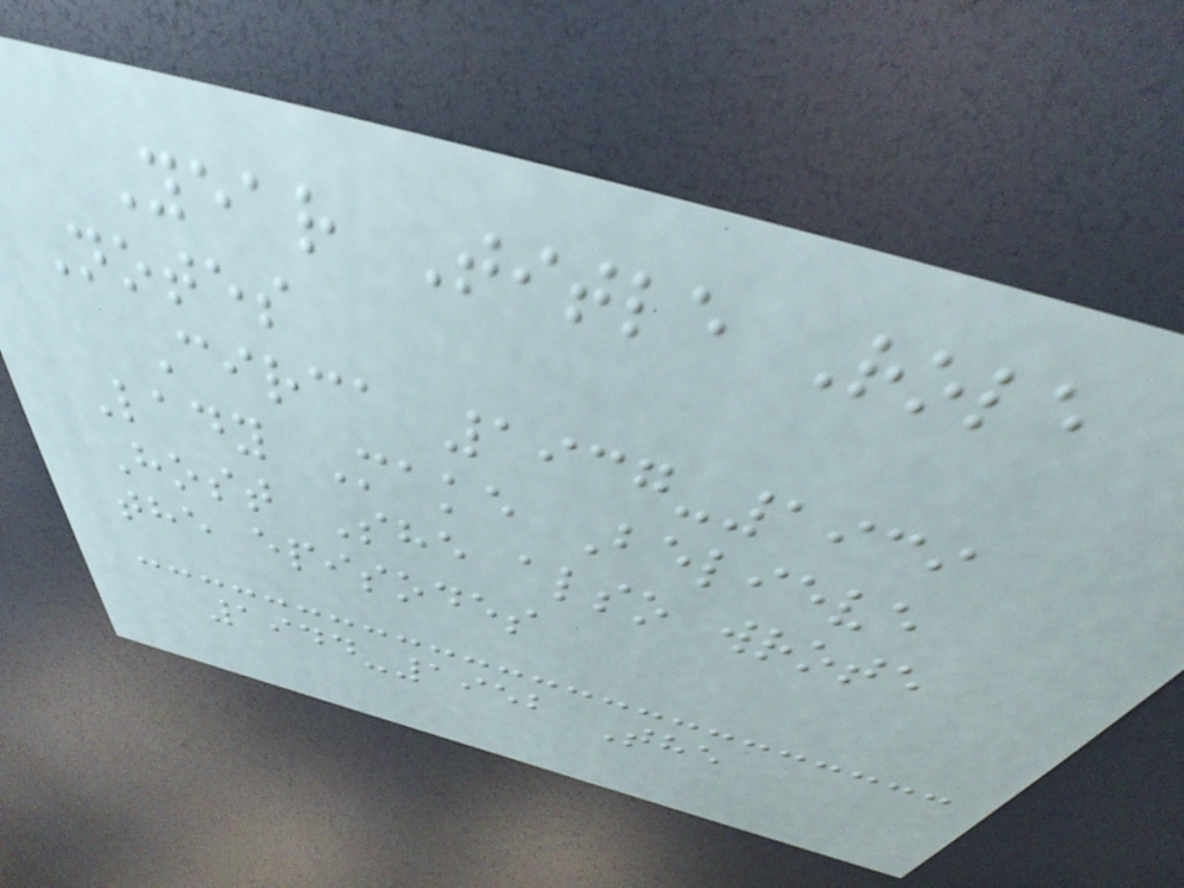Year Title Role
Notes
Circa 1937-1939
Lady Make Believe
Host She also wrote
the episodes
1944-1952 The
